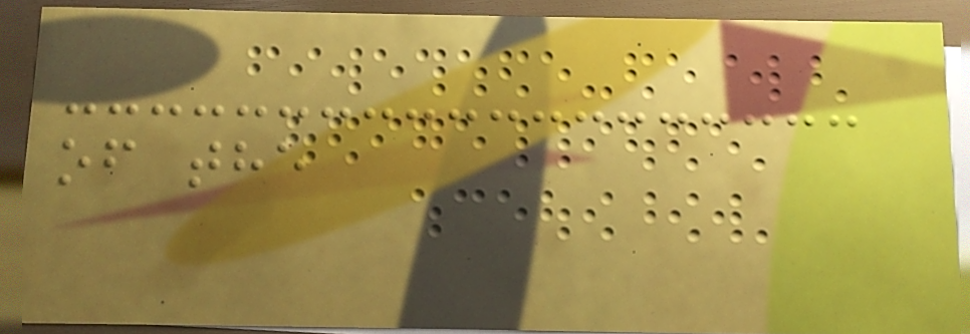of the
